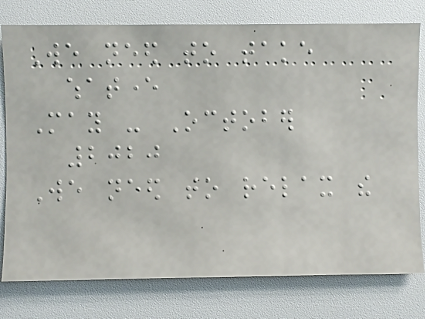We need to take
whatever
May - October
2020
We need to relax the
